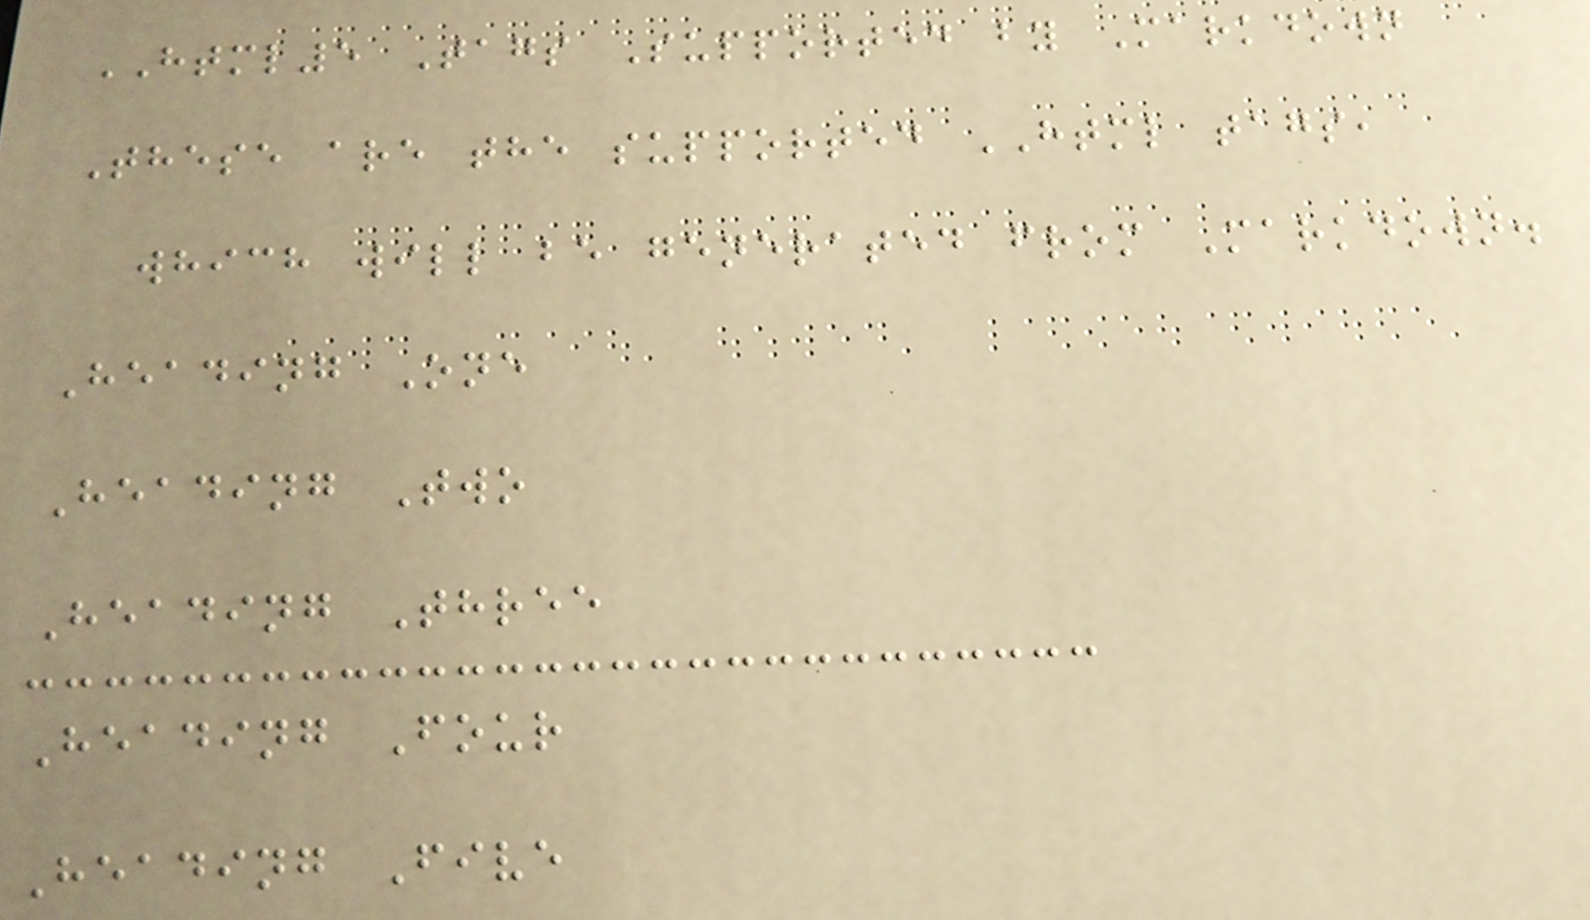HTML5 Tags Supported by Markdown
These are the supported HTML tags,
which will be generated from Markdown.
Heading One
Heading Two
Heading Three
Heading Four
Heading Five
